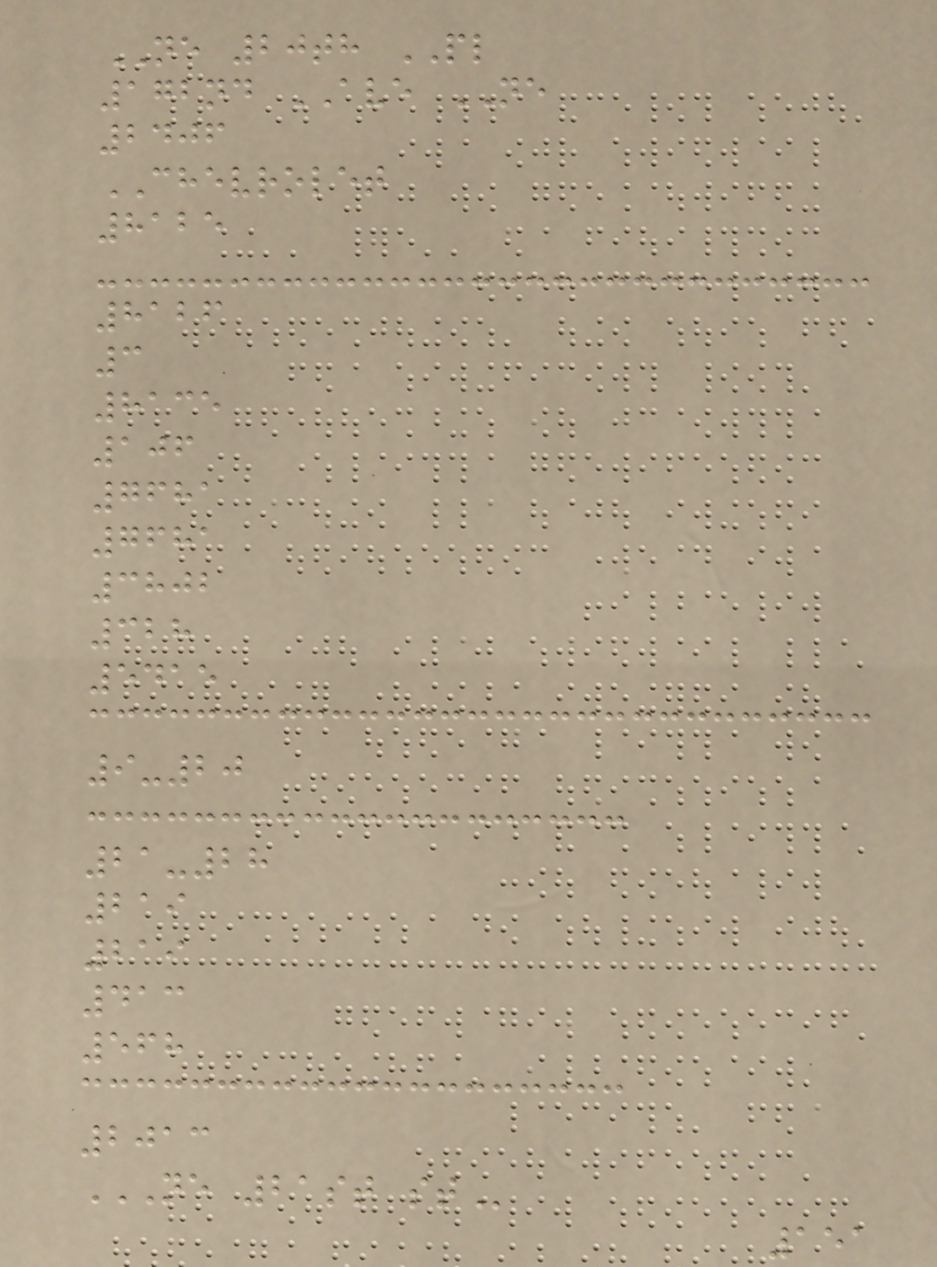NE 20th PL
172nd AVE NE
2406
CHEVROLET
8125
8126
3
8135
106
7681
7681
3802
328
5415
9-20
21-28
219
219
413
568
2013
NE 21ST ST
151
